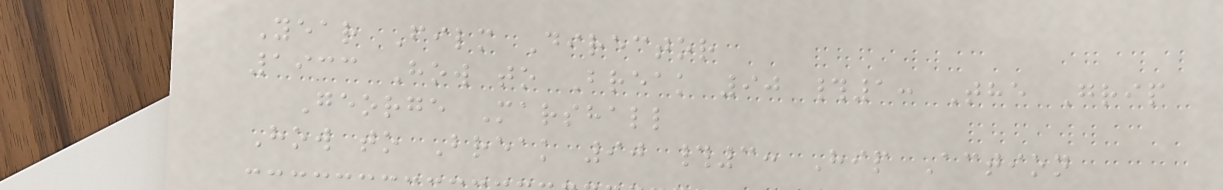Year Film Director
1933 How to Break 90 #1: The Grip
George Marshall
How to Break 90 #3: Hip Action
